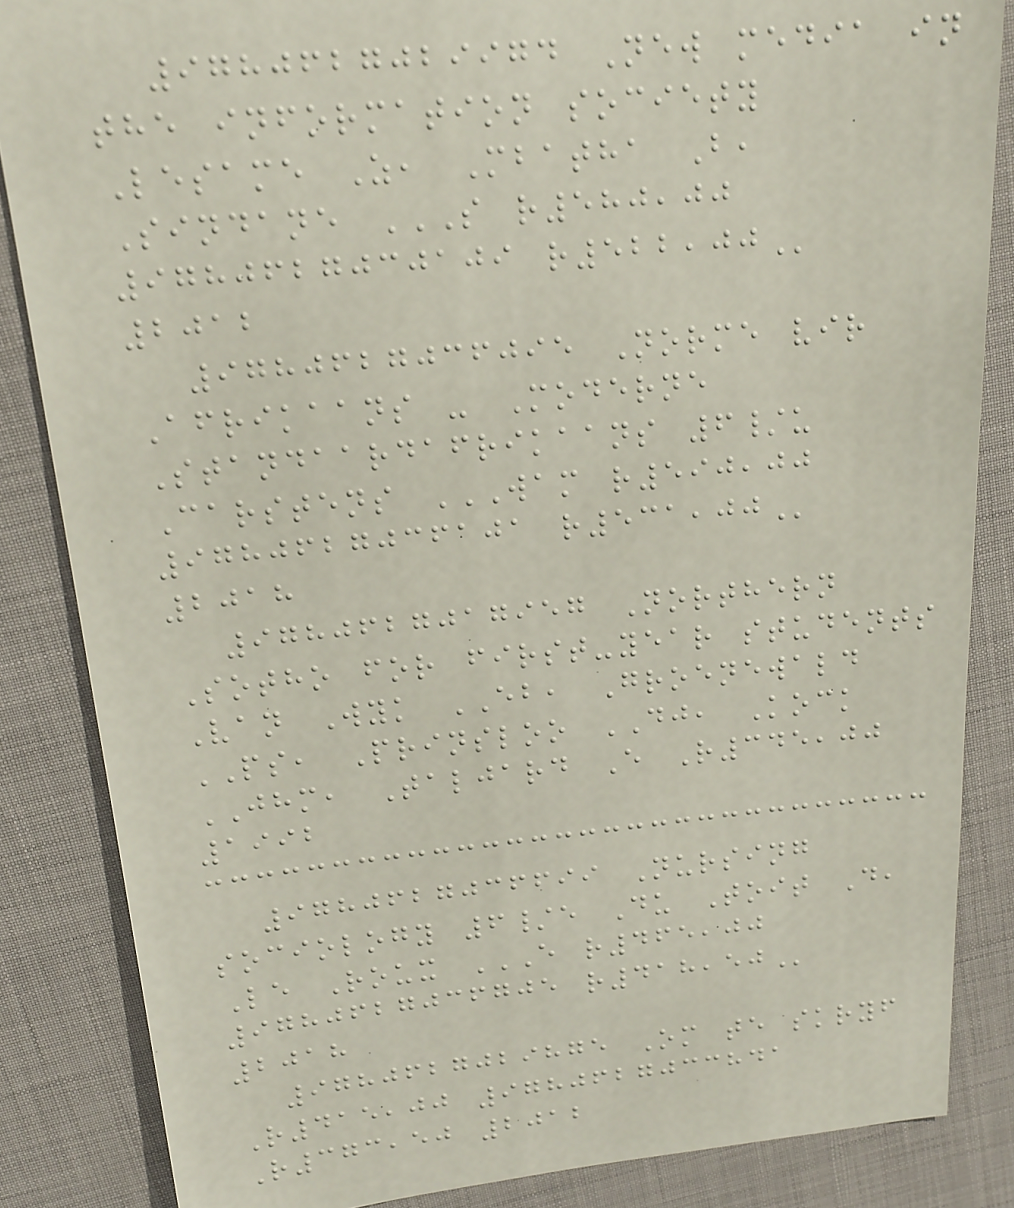9780627029974 New media in
the information society
Lesame Z, Mbatha B,
Sindane S R580,00
9780627030109 R522,00
2012
9780627036095 Norme vir
Afrikaans - Moderne
Standaardafrikaans 6/u
Carstens WAM R590,00
9780627036101 R531,00
2018
9780627017957 Northern
Sotho for first-year students
Van Wyk EB, Groenewald
PS, Prinsloo DJ, Kock
JHM, Taljard E R345,00
1992
9780627036699 Nursing
sociology 6/e Du Toit D,
Le Roux E R465,00
9780627036705 R418,50
2018
9780627029875 Om te skryf
R415,00 9780627033841
R373,50 2012
